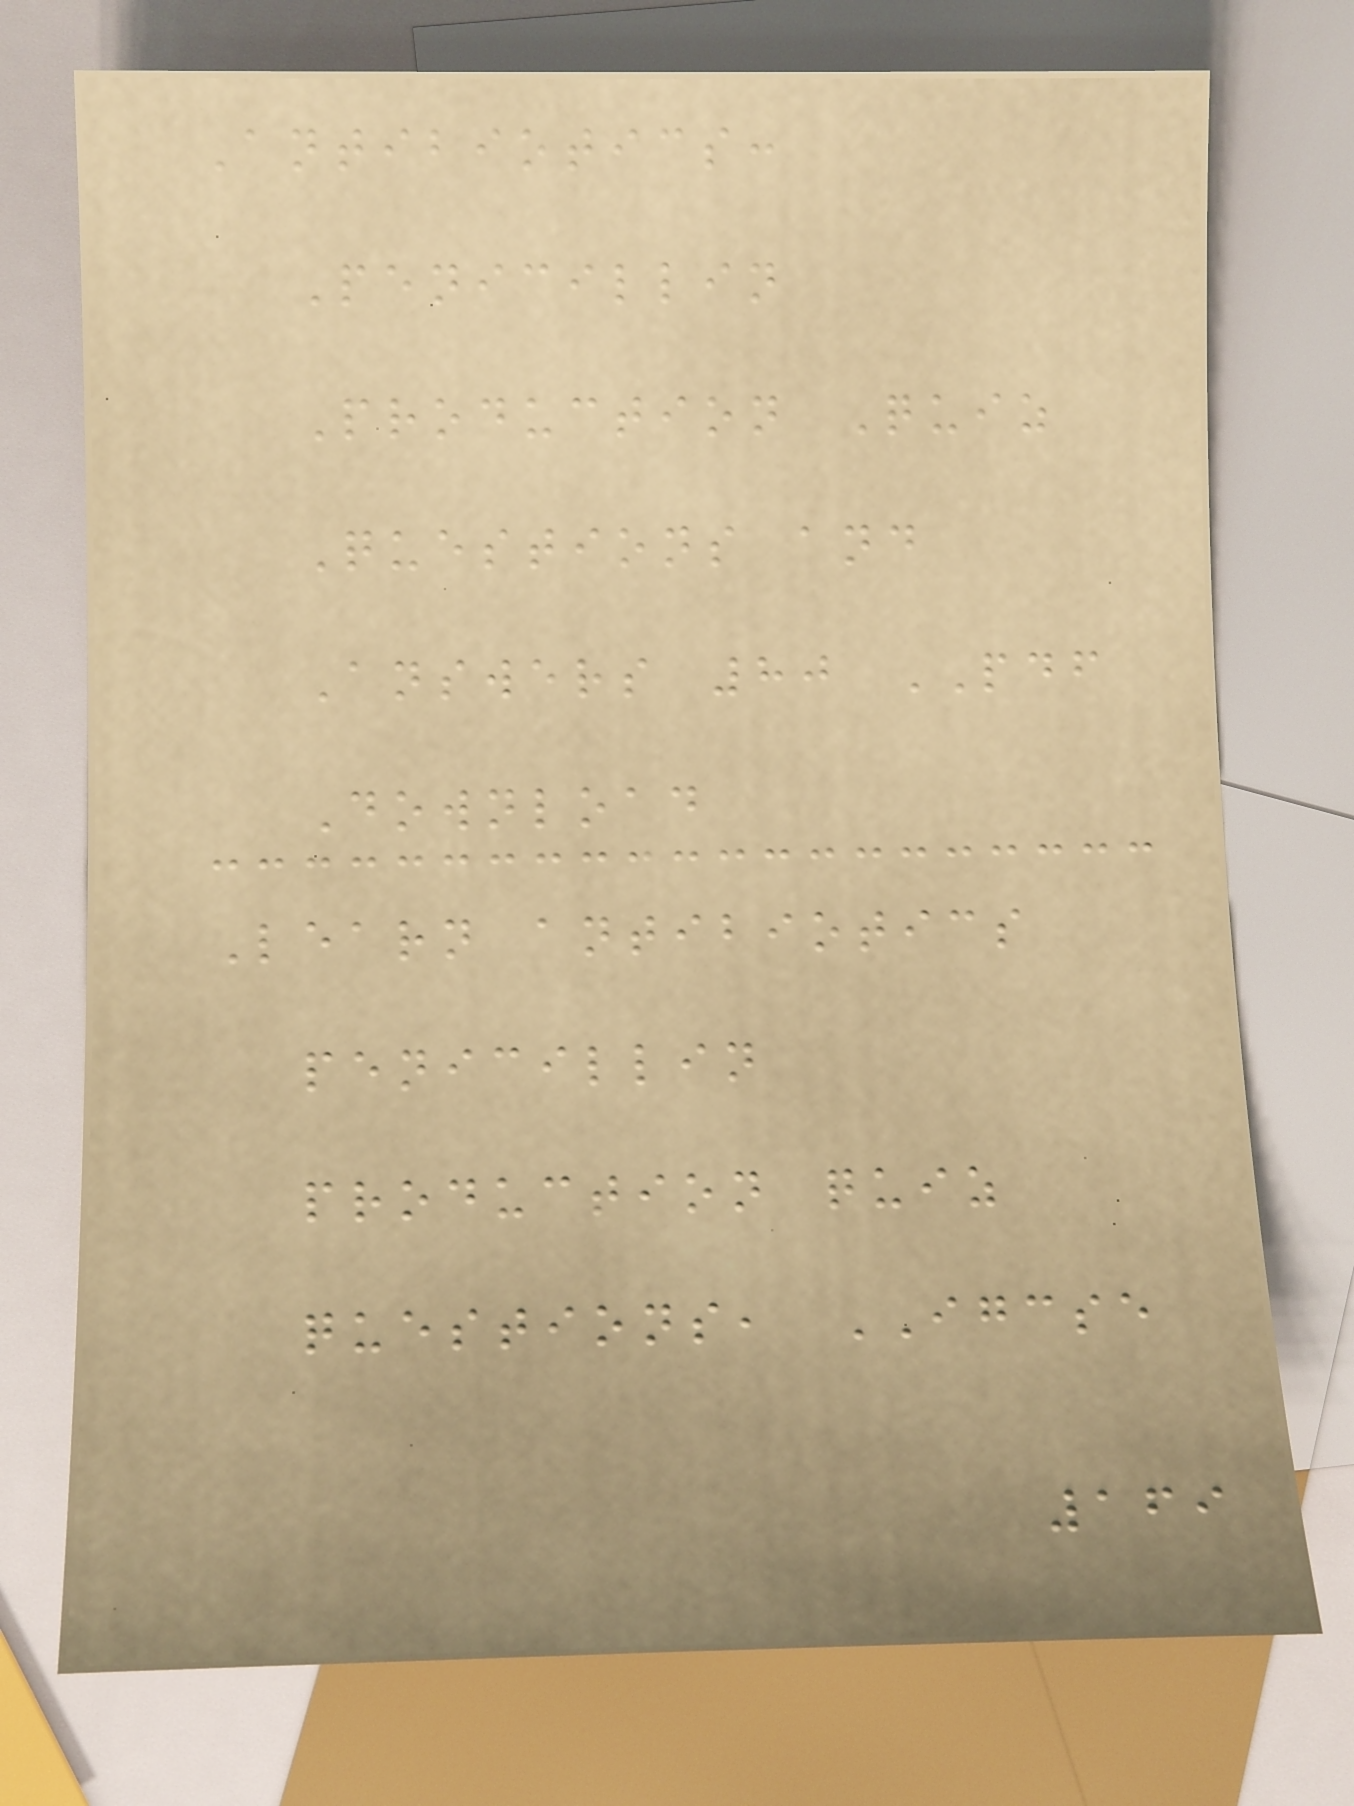Antibiotics:
Penicillin
Production Quiz
Questions and
Answers 80 PDF
Download
Learn antibiotics
penicillin
production quiz
questions, IGCSE
169
